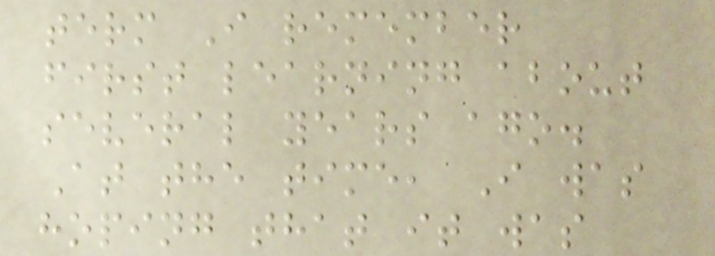term I remember
first learning about
several years ago.
At the time, I was
hoping that it was
